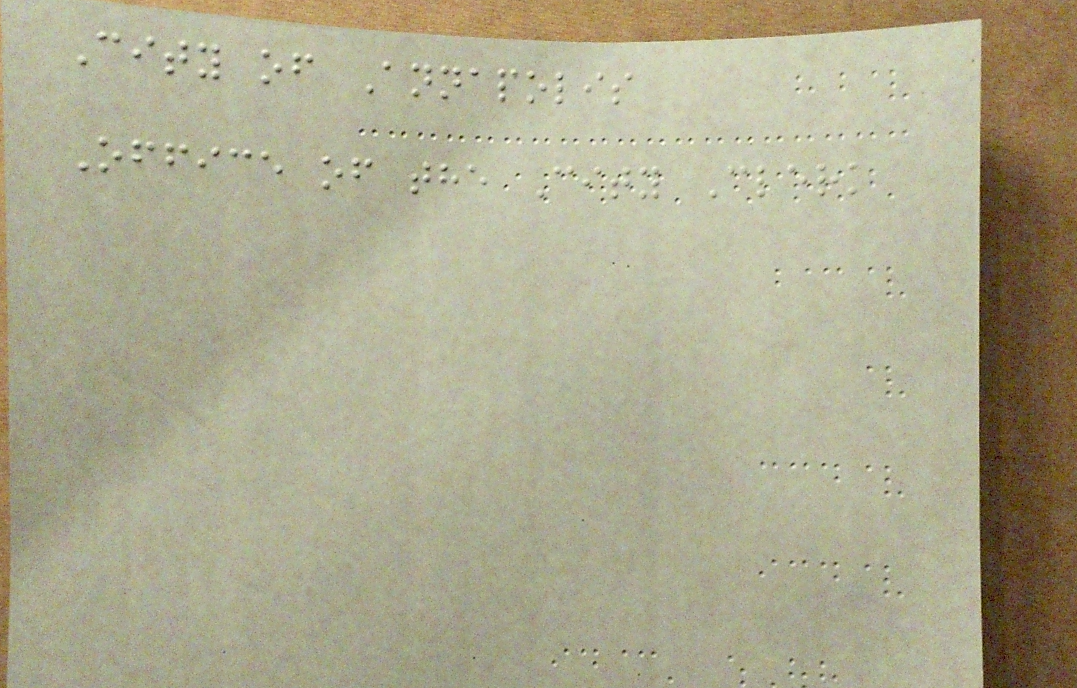City of Annapolis
Office of the City Clerk
